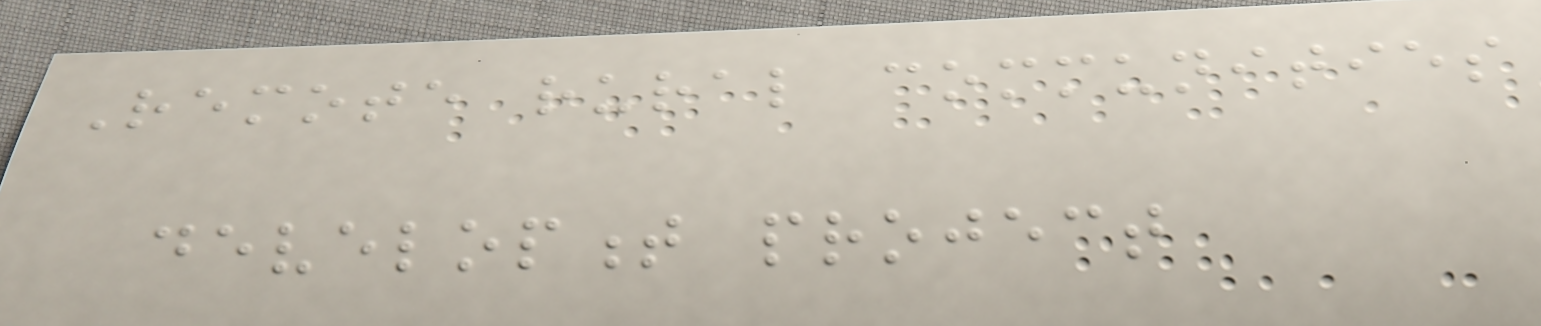Remote rural communities
development project
